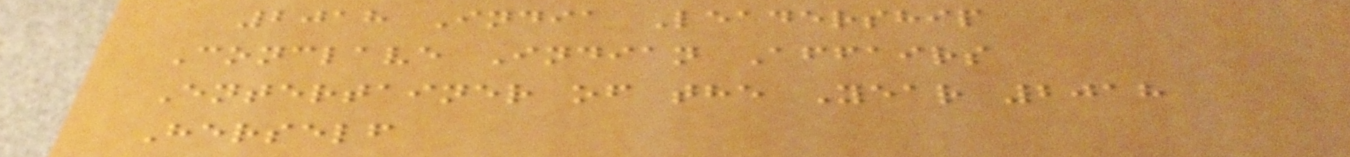2018 India Leadership
Conclave Indian Affairs
Entertainer of the Year 2018
Herself
